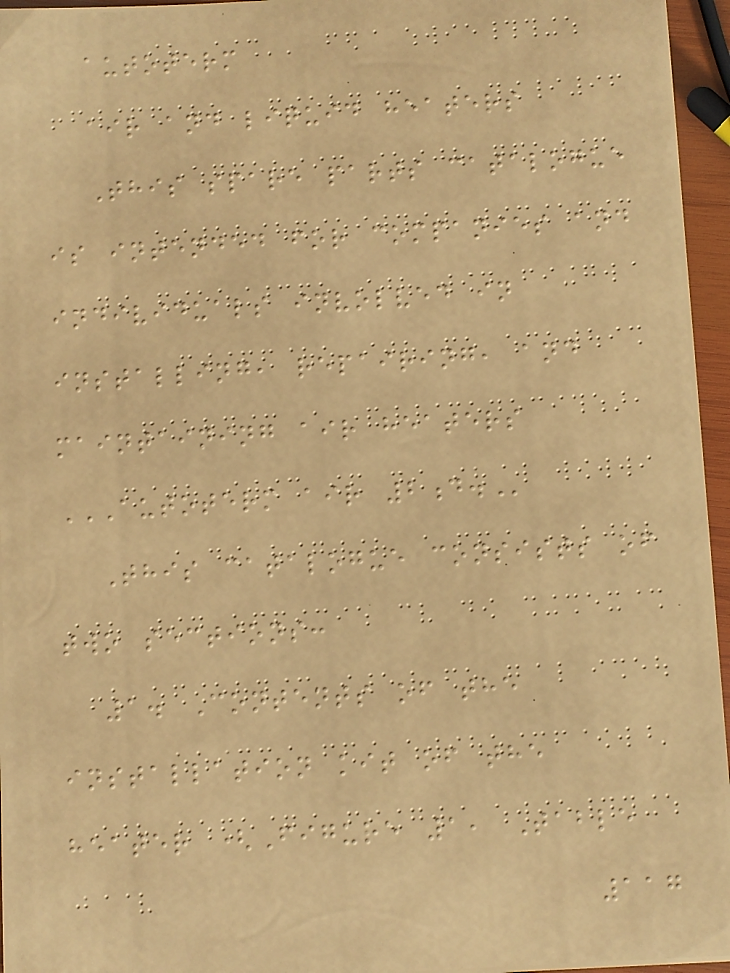autoterm
air and liquid heaters
This spare parts catalogue
is intended for companies and
individuals involved in
installing, repairing, and
maintaining air heaters
AUTOTERM AIR 2D.
This catalogue consists of
two sections:
1. Contents of the
installation kit of the
heater (Figure 1, Table
117
